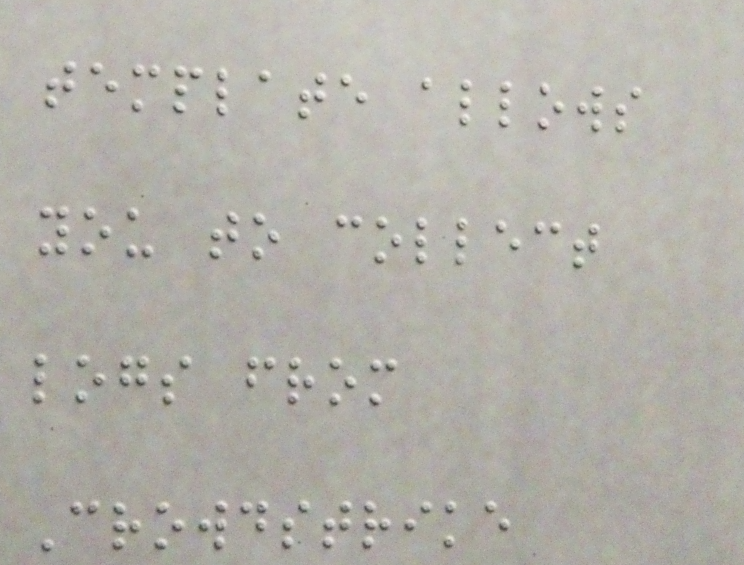template allows
you to collect
logs from
Crowdstrike
